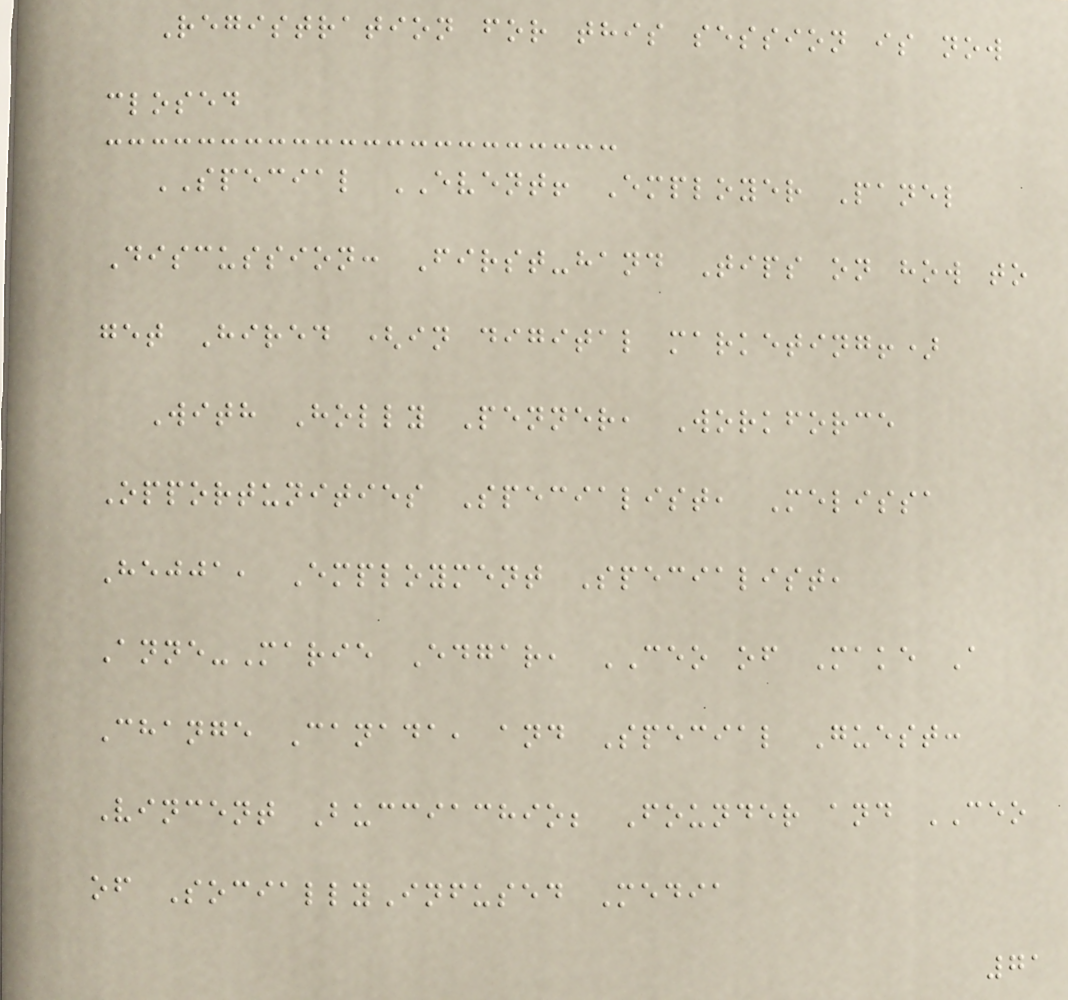Registration for this session is now
closed
SPECIAL EVENT! Employer Panel
Discussion: First-hand Tips on how to
get Hired (in digital marketing!)
With Holly Penner, Workforce
Opportunities Specialist, Melissa
Hejja, Employment Specialist,
Anne-Marie Edgar, CEO of Make A
Change Canada, and Special Guest:
Vincent Bucciachio; Founder and CEO
of SociallyInfused Media
71
